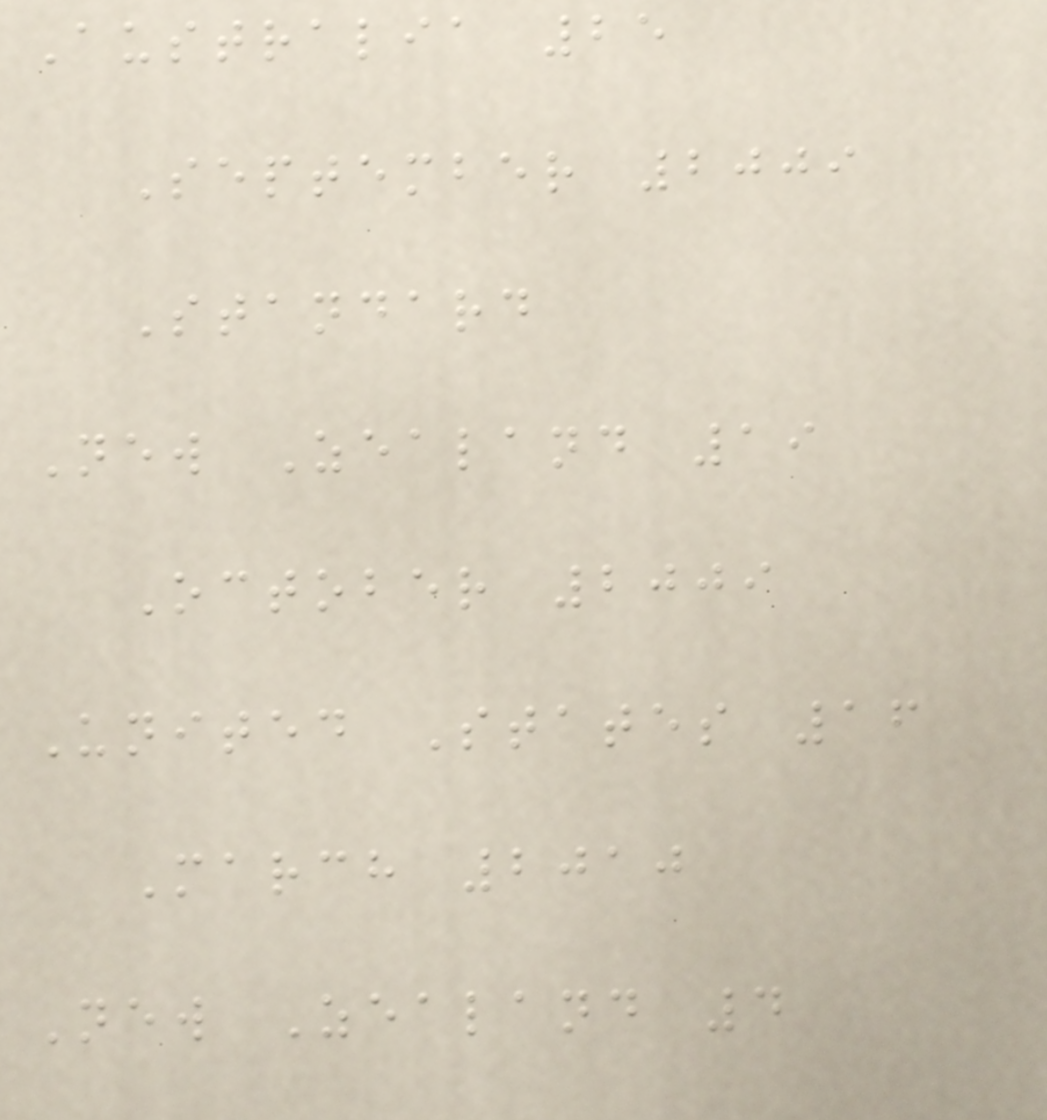Australia 25
September 2009
Standard
New Zealand 19
October 2009
United States 16
March 2010
New Zealand 4
